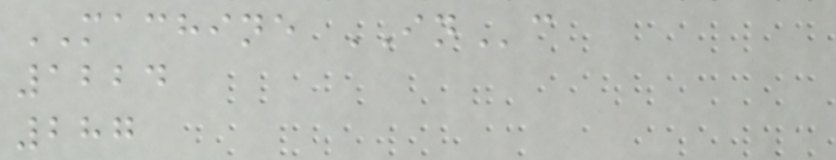MACHINE INc
1224
287
